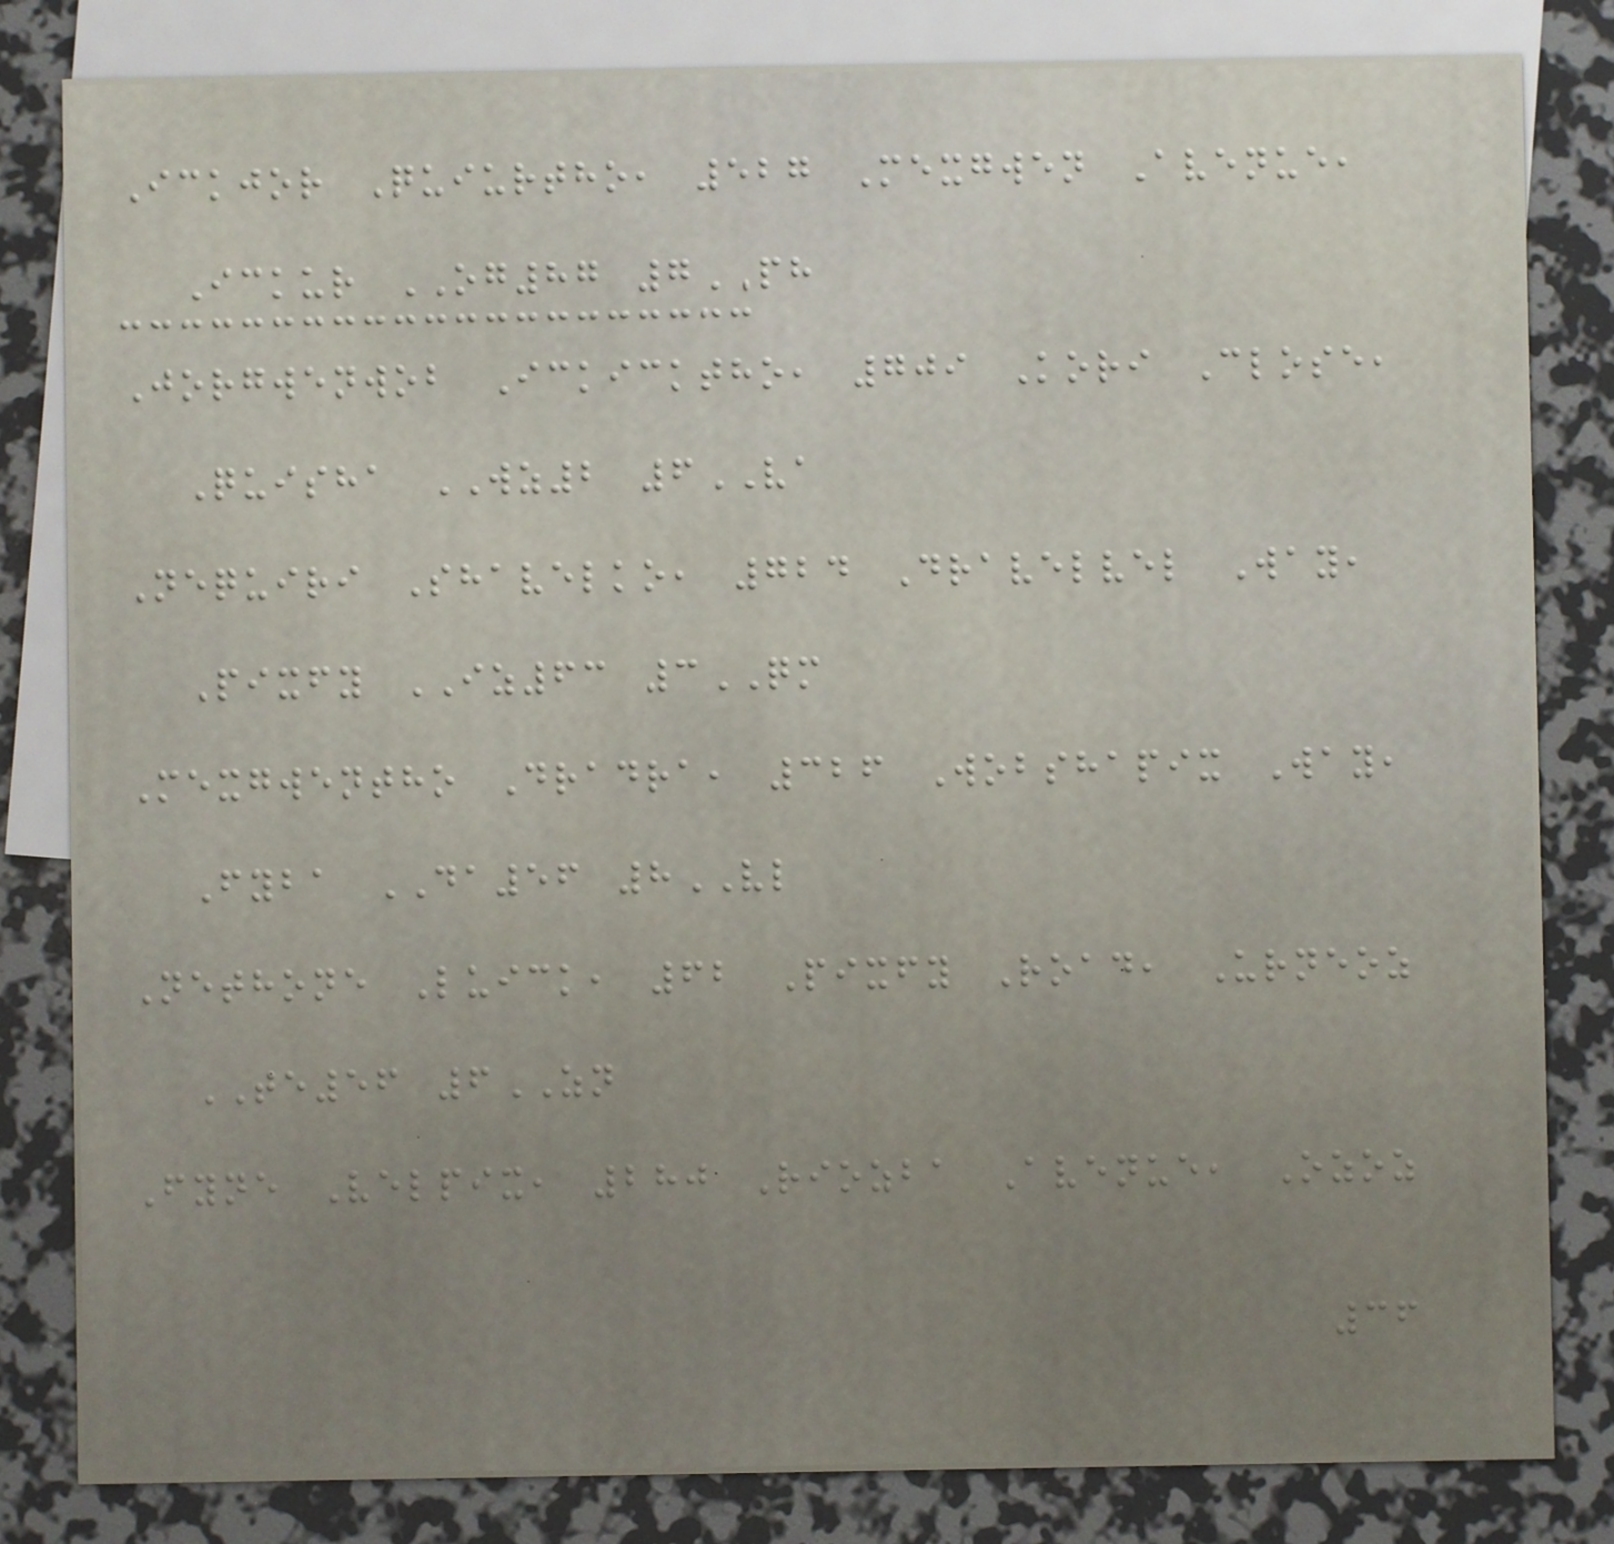Ickjor Quiurtho, 527 Mexgwen Avenue,
Ickur OG87 7PH
Jorgwenwob Ickicktho, 709 Kori Close,
Quisha WZ2 6VA
Nequiri Shavelko, 724 Dravelvel Way,
Pixfy IZ63 3QM
Mexgwentho Dradra, 326 Wobshapix Way,
Fyba DA56 8VL
Nethone Luick, 62 Pixfy Road, Urneoz
TE56 6ZN
Fyne Velpix, 280 Riozba Avenue, Ozoz
36
